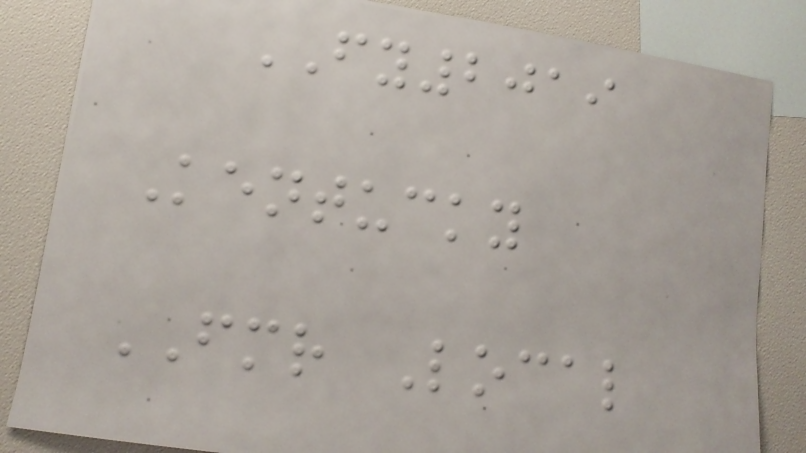FY2019
Kentucky
FMR Local
